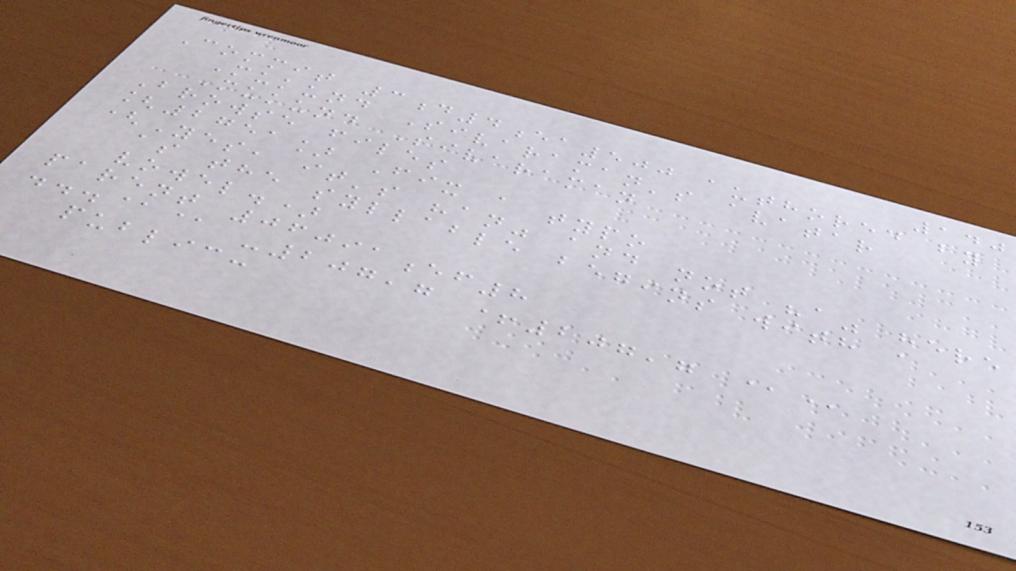140
Commit 3d4ea500 authored by
Mukund Sivaraman's avatar
Mukund Sivaraman
Browse files
[2751] Fix a typo
(Yes, it's "an" and not "a" here
as the syllable begins with a
vowel.)
parent 06091ef8
...@@ -207,7 +207,7 @@
public:
